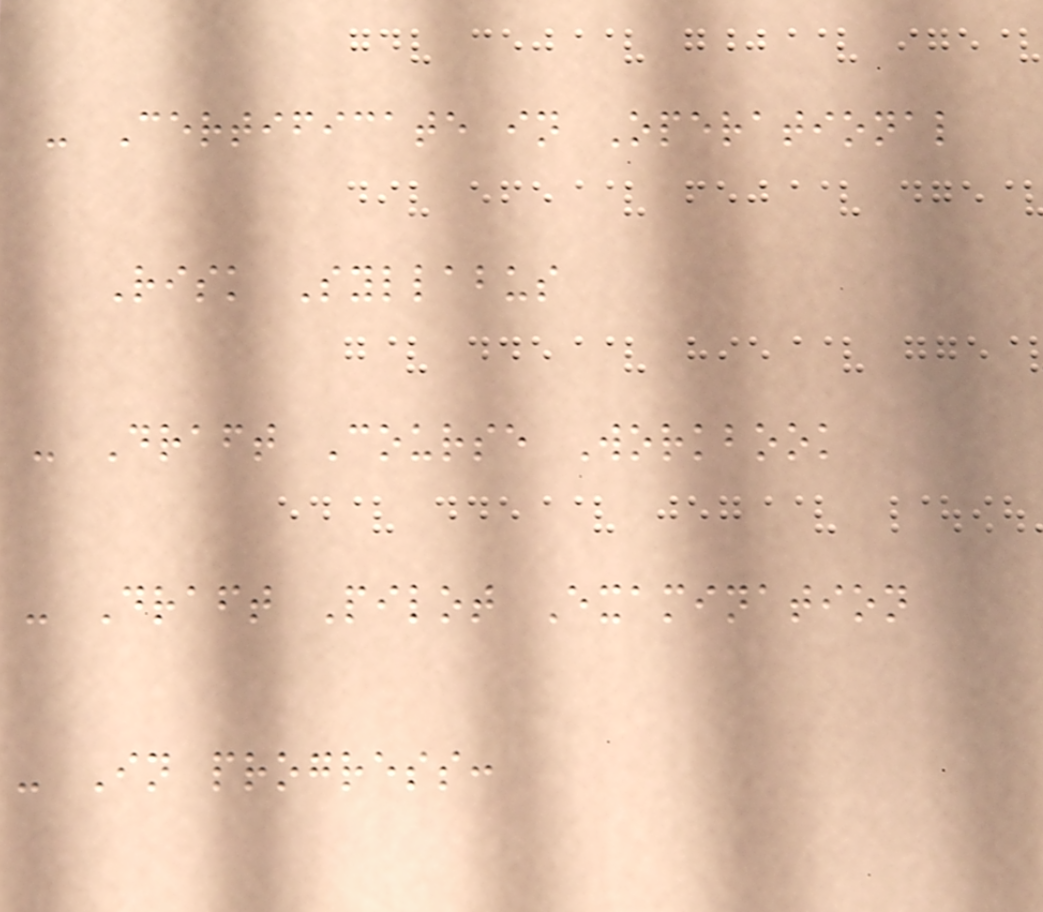- Certificate in Operational
Risk Syllabus
- Draft Course Workbook
- Draft Pilot Examination
- In progress:
